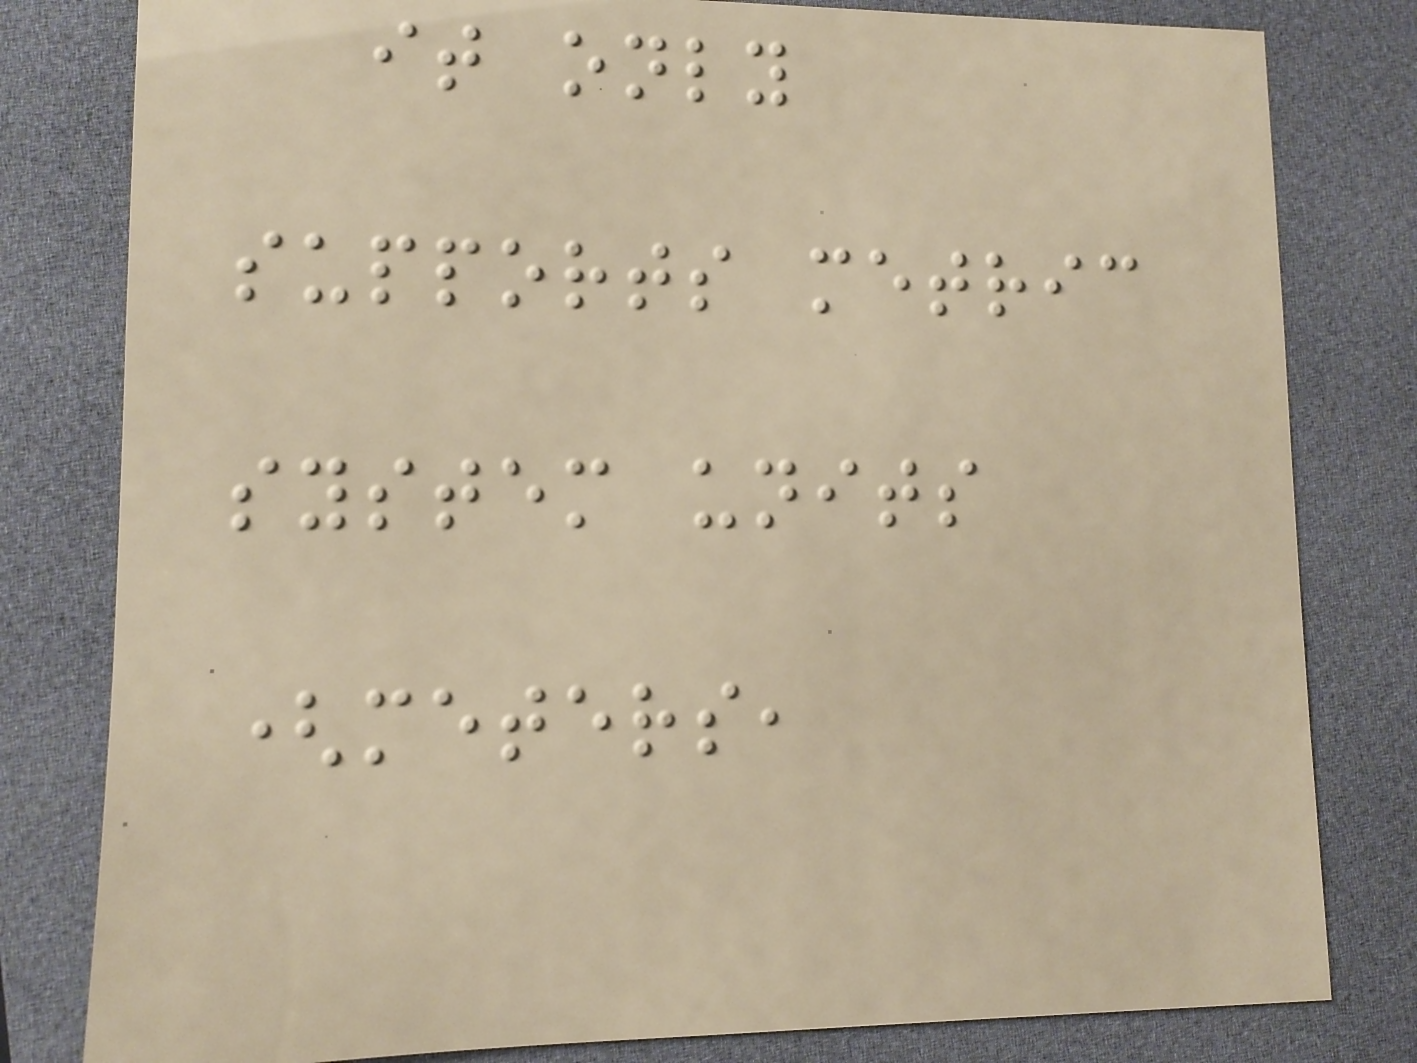it only
supports metric
system units
(meters,
